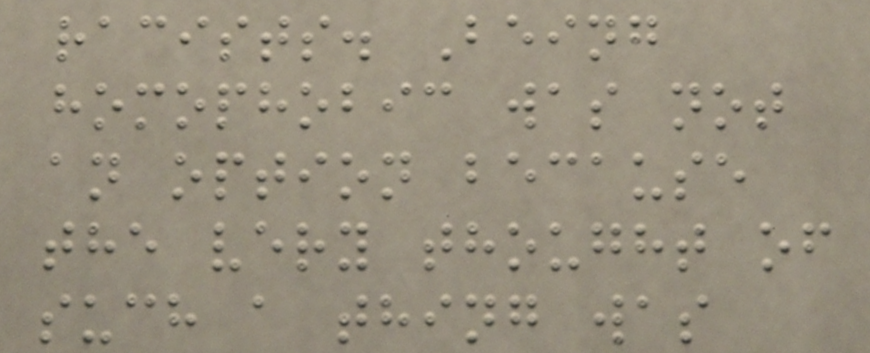racists. Being
homophobic was not
an option because
the very thought of
such a thing was
